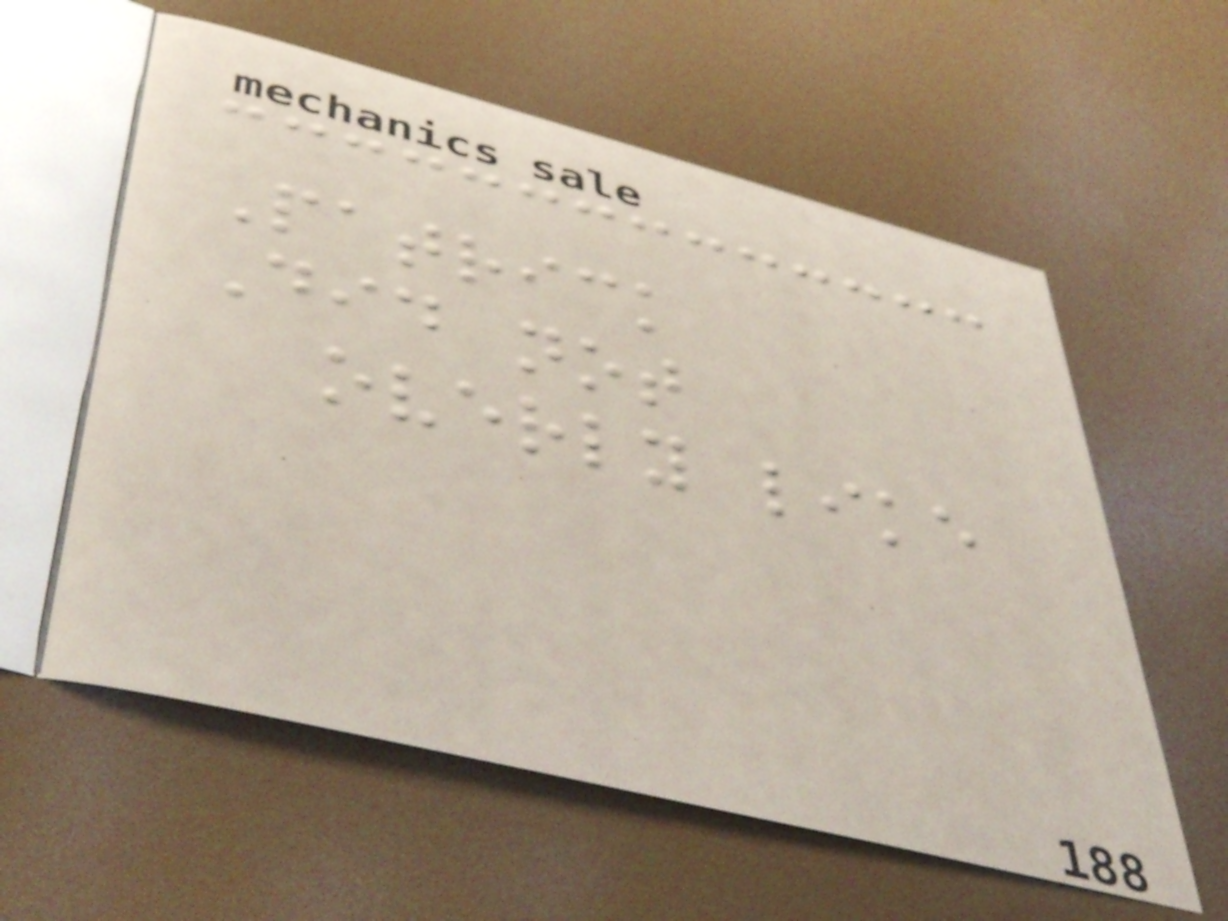Patrick
Did not
overly like
